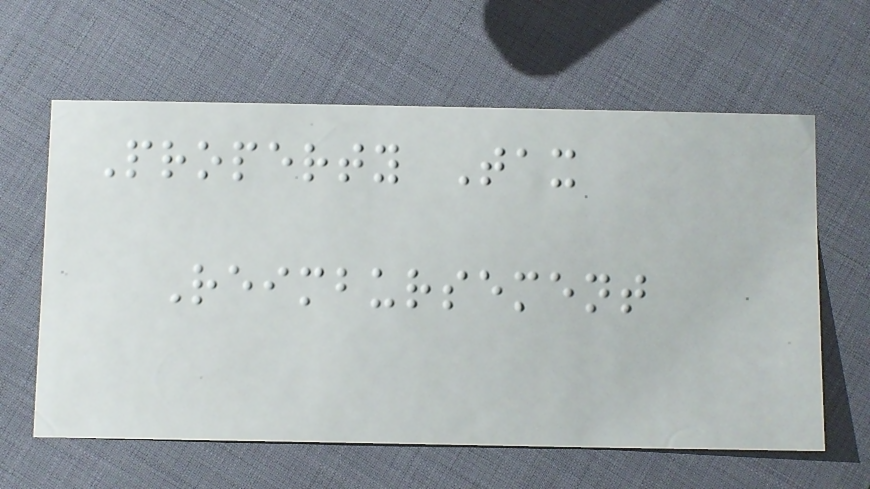Property Tax
Reimbursement
